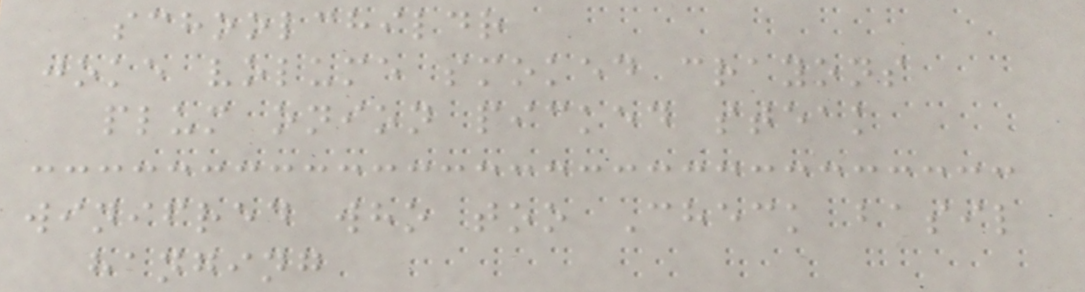schoolchildr
joke volume smoked crayons
plum onion picked steak
winifred who too Check basil
hanging
